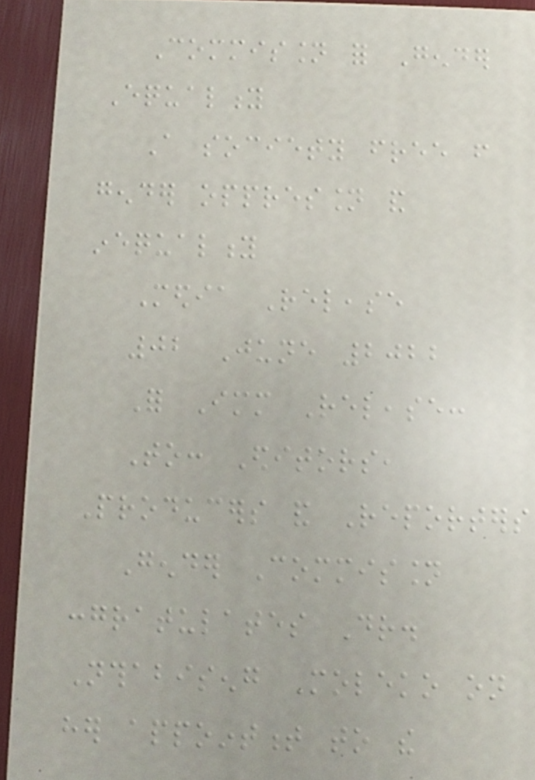Commission for Gender
Equality
A society free from
gender oppression and
inequality
Media Release
02 June 2022
For Immediate Release:
To: Editors,
Producers and Reporters
Gender Commission
congratulates Dr.
Nthabiseng Moleko on
her appointment to the
